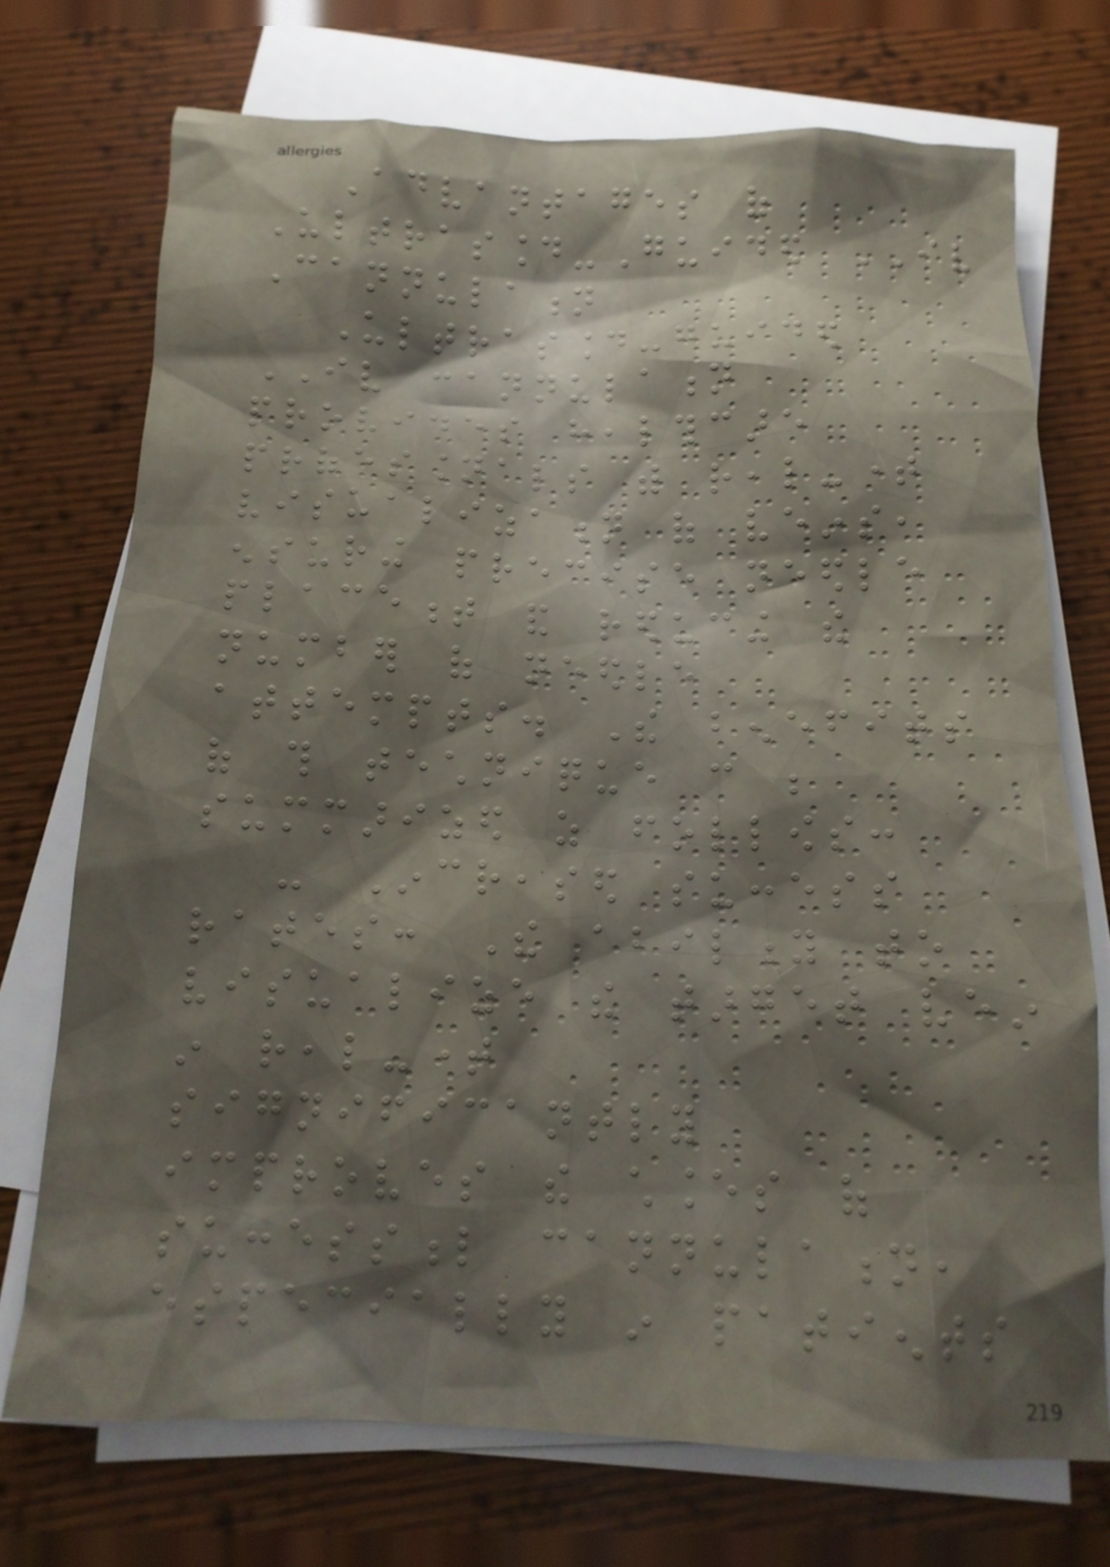Advantages of
Ultrasound-Guided IV
Cannulation
Ultrasound-guided
IV cannulation
provides healthcare
professionals with real-time
visualization of veins,
ensuring precise needle
placement and reducing the
number of needle
attempts. The benefits
of this technique can be
summarized as follows:
- Increased success
rates: The ability to
visualize the target vein
in real-time
significantly
improves the chances of
successful cannulation,
especially in patients
